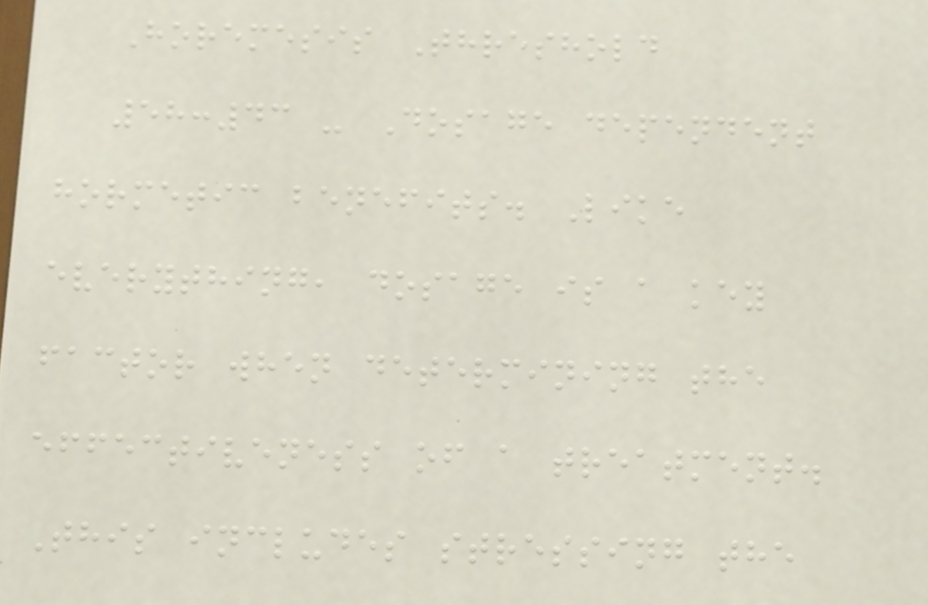Horemesis Threshold
58:43 - Dosage dependent
hormetic benefits. Like
everything, dosage is a key
factor when determining the
effectiveness of a treatment.
This includes stressing the
